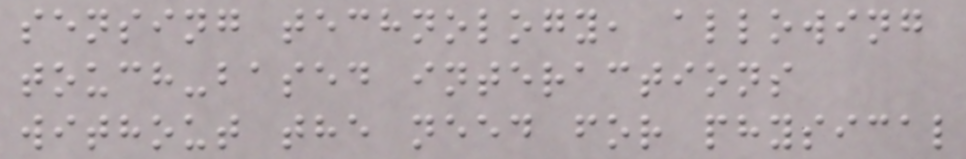sensing technology, allowing
touch-based interactions
without the need for physical
